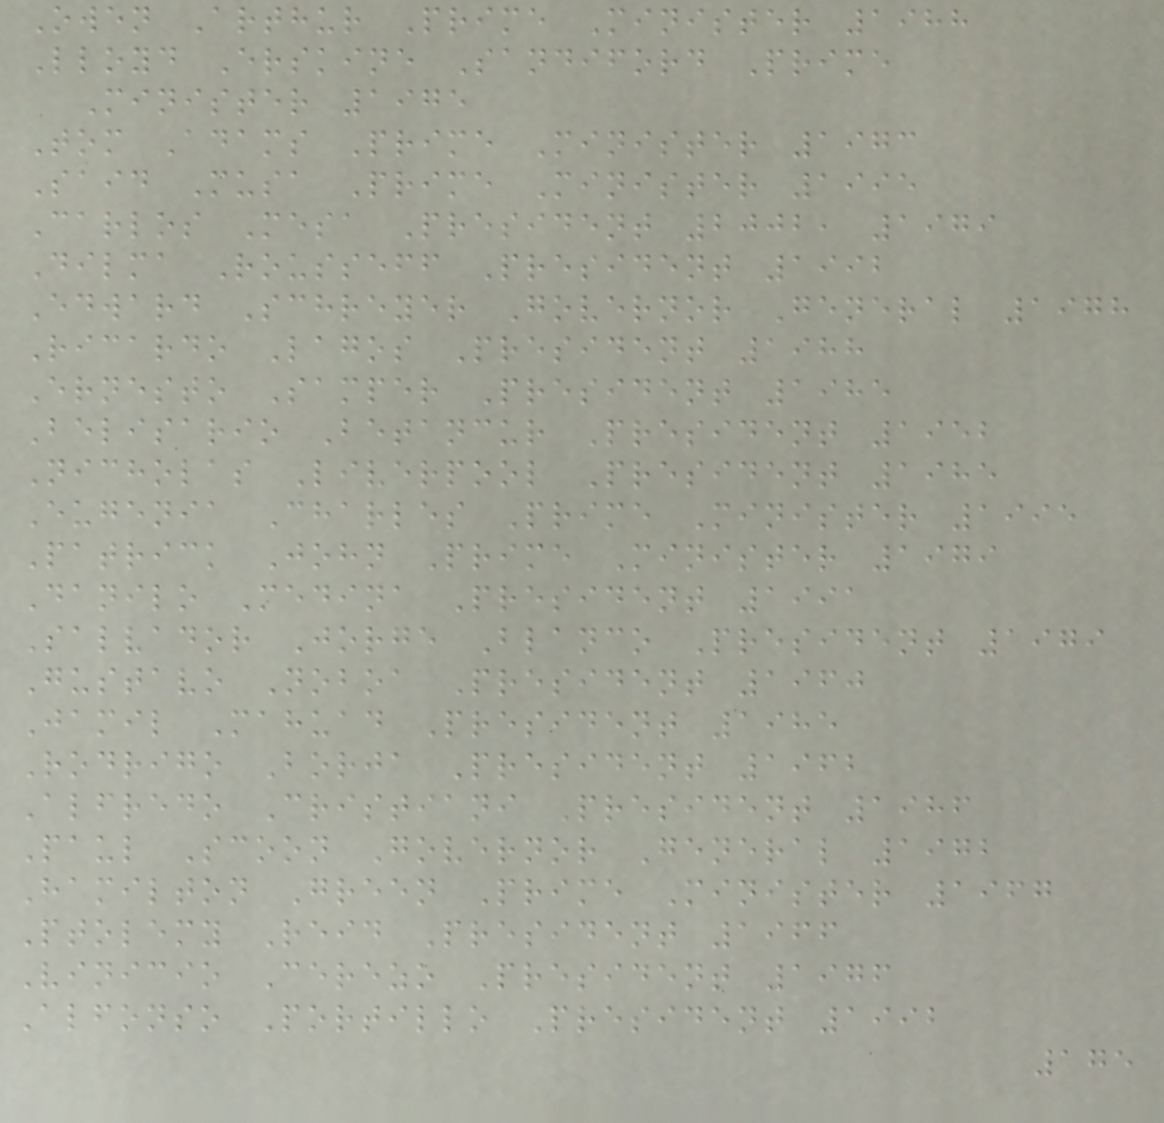Owen Arthur Prime Minister 1988
Lloyd Erskine Sandiford Prime
Minister 1975
Tom Adams Prime Minister 1973
Said Musa Prime Minister 1995
Carlos Mesa President 2002, 1979
Dilma Rousseff President 1992
Edward Schreyer Governor General 1978
Ricardo Lagos President 1988
Ernesto Samper President 1985
Belisario Betancur President 1952
Nicholas Liverpool President 1985
Eugenia Charles Prime Minister 1995
Patrick John Prime Minister 1979
Danilo Medina President 1991
Salvador Jorge Blanco President 1979
Gustavo Noboa President 1960
Jamil Mahuad President 1985
Rodrigo Borja President 1962
Alfredo Cristiani President 1986
Paul Scoon Governor General 1972
Hamilton Green Prime Minister 1967
Ptolemy Reid President 1966
Vinicio Cerezo President 1976
Alfonso Portillo President 1992
175
